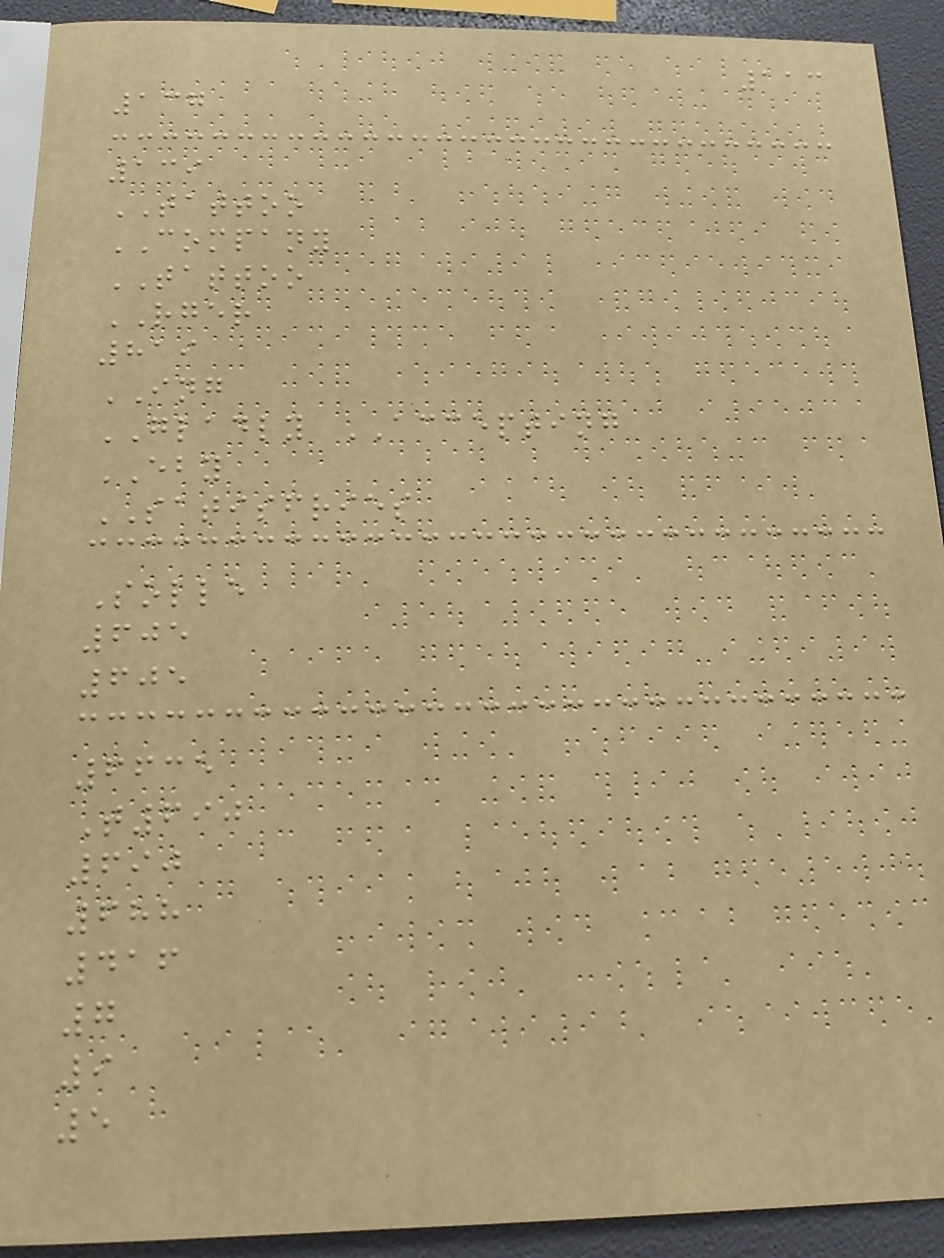113
137
139
TATTOO
COMPANY
TATTOO
RGER
819
ING
GLADLY ACCEPTING
EBY
SATISFRIES
Solle
605
605
6635
T690
690
688
416
7
9
5
